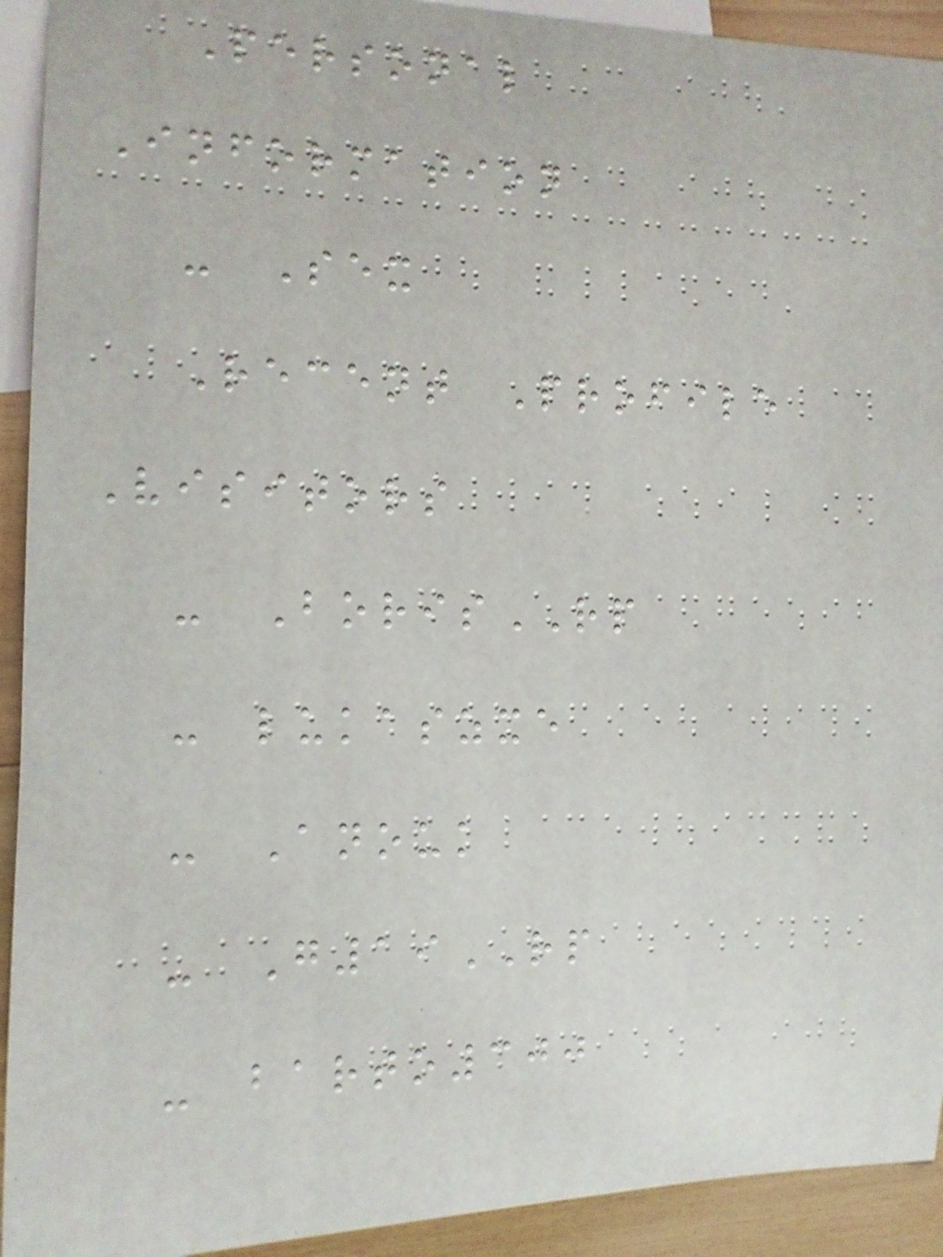Personal
Information
- Sex
Recent Profile
Visitors
- BorisRP
- lukaszxe
- Anouk
- G19RP
- barto300
